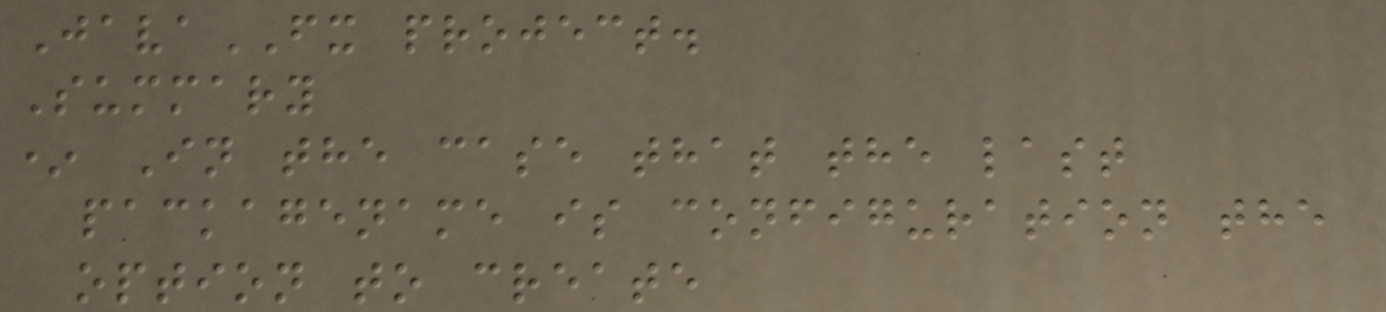JavaFX project.
Summary
* In the case that the last
packagename is configuration the
option to create
